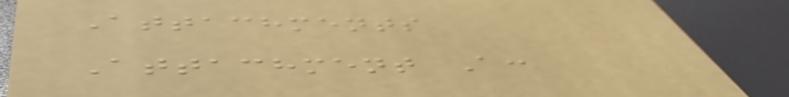Attachments
Attachment A:
